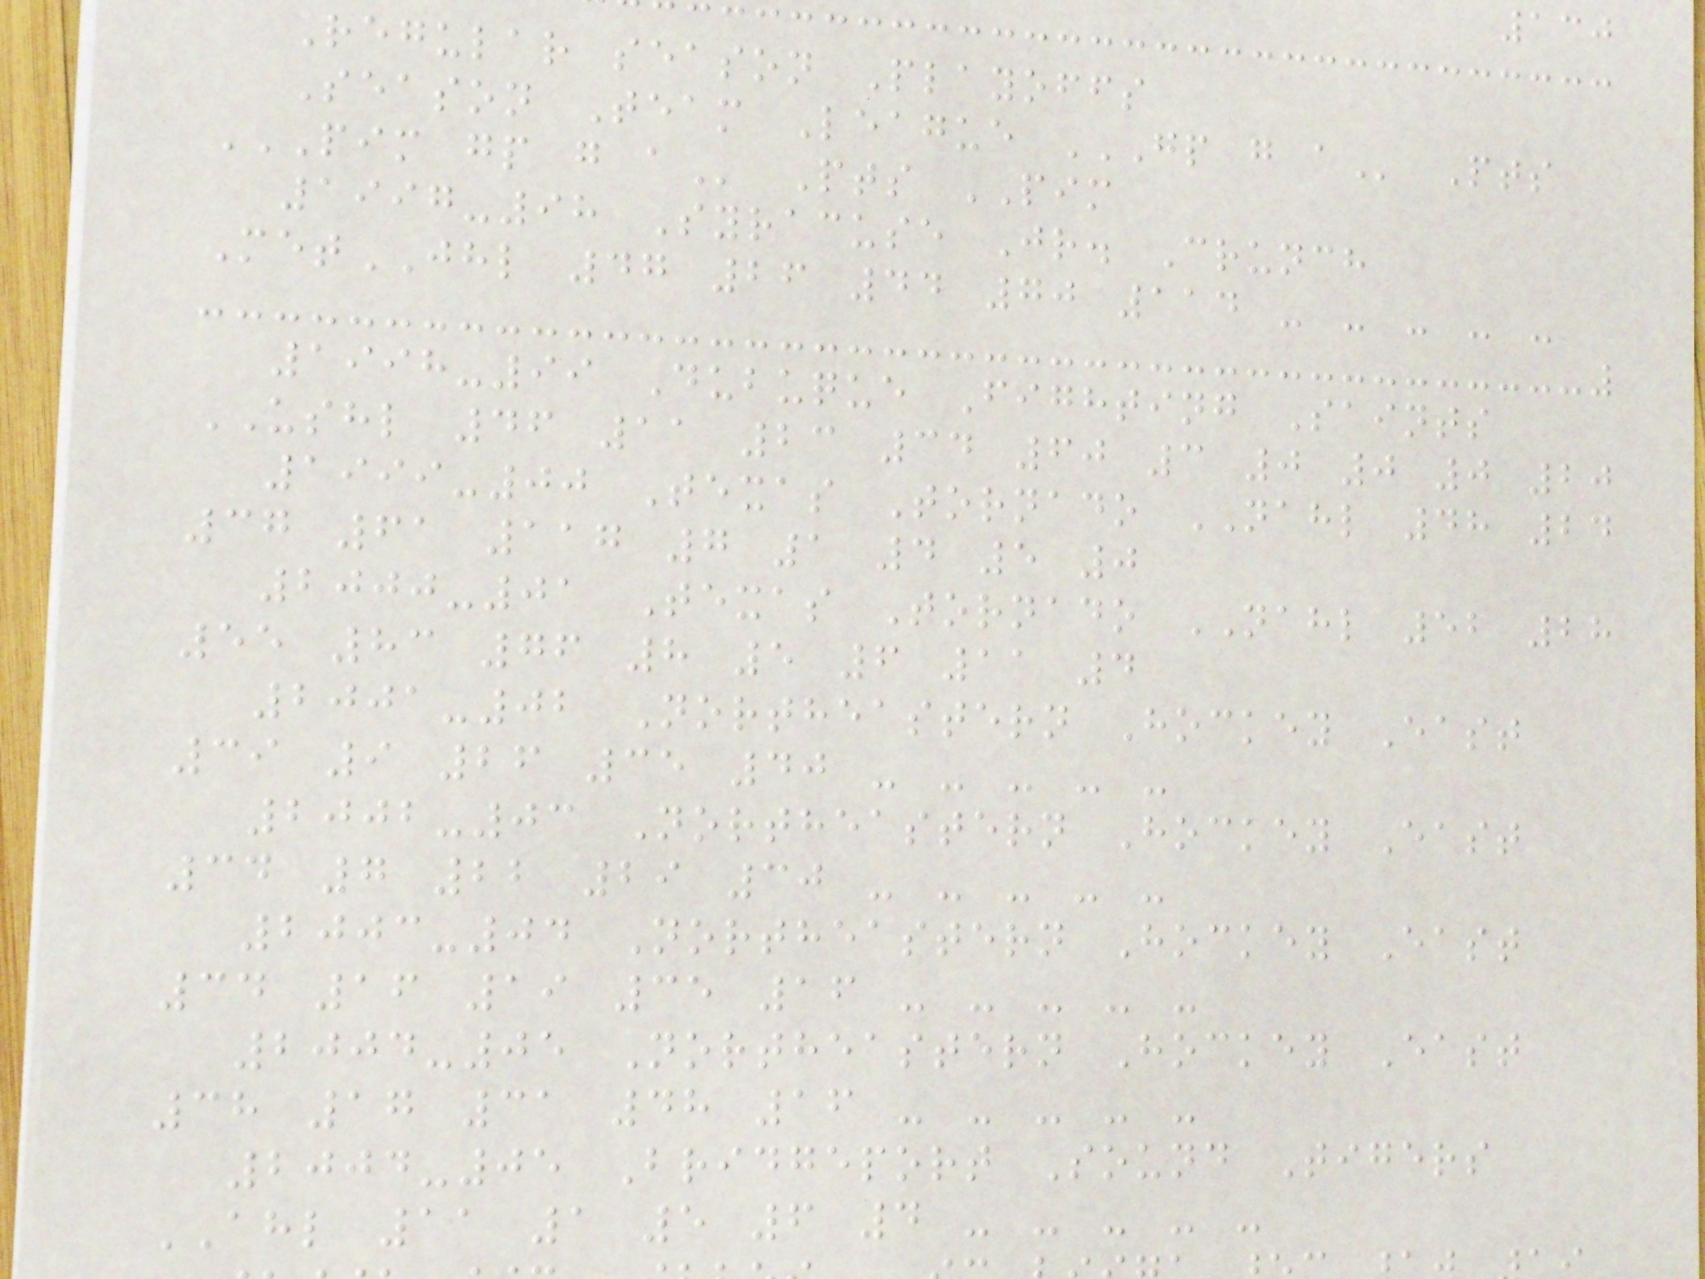130
Regular season Playoffs
Season Team League GP G A Pts
PIM GP G A Pts PIM
1997-98 Syracuse Jr. Crunch
MetJHL 47 26 44 70 114 - - - - -
1998-99 Dubuque Fighting Saints
USHL 46 11 23 34 60 3 0 0 0 20
1999-00 Texas Tornado NAHL 48 24
37 61 117 7 1 4 5 0
2000-01 Texas Tornado NAHL 52 28
55 83 76 8 5 6 11 4
2001-02 Northeastern Hockey East
39 9 26 35 40 - - - - -
2002-03 Northeastern Hockey East
34 7 22 29 30 - - - - -
2003-04 Northeastern Hockey East
34 16 19 35 16 - - - - -
2004-05 Northeastern Hockey East
38 17 31 48 16 - - - - -
2004-05 Bridgeport Sound Tigers
AHL 11 1 5 6 4 - - - - -
